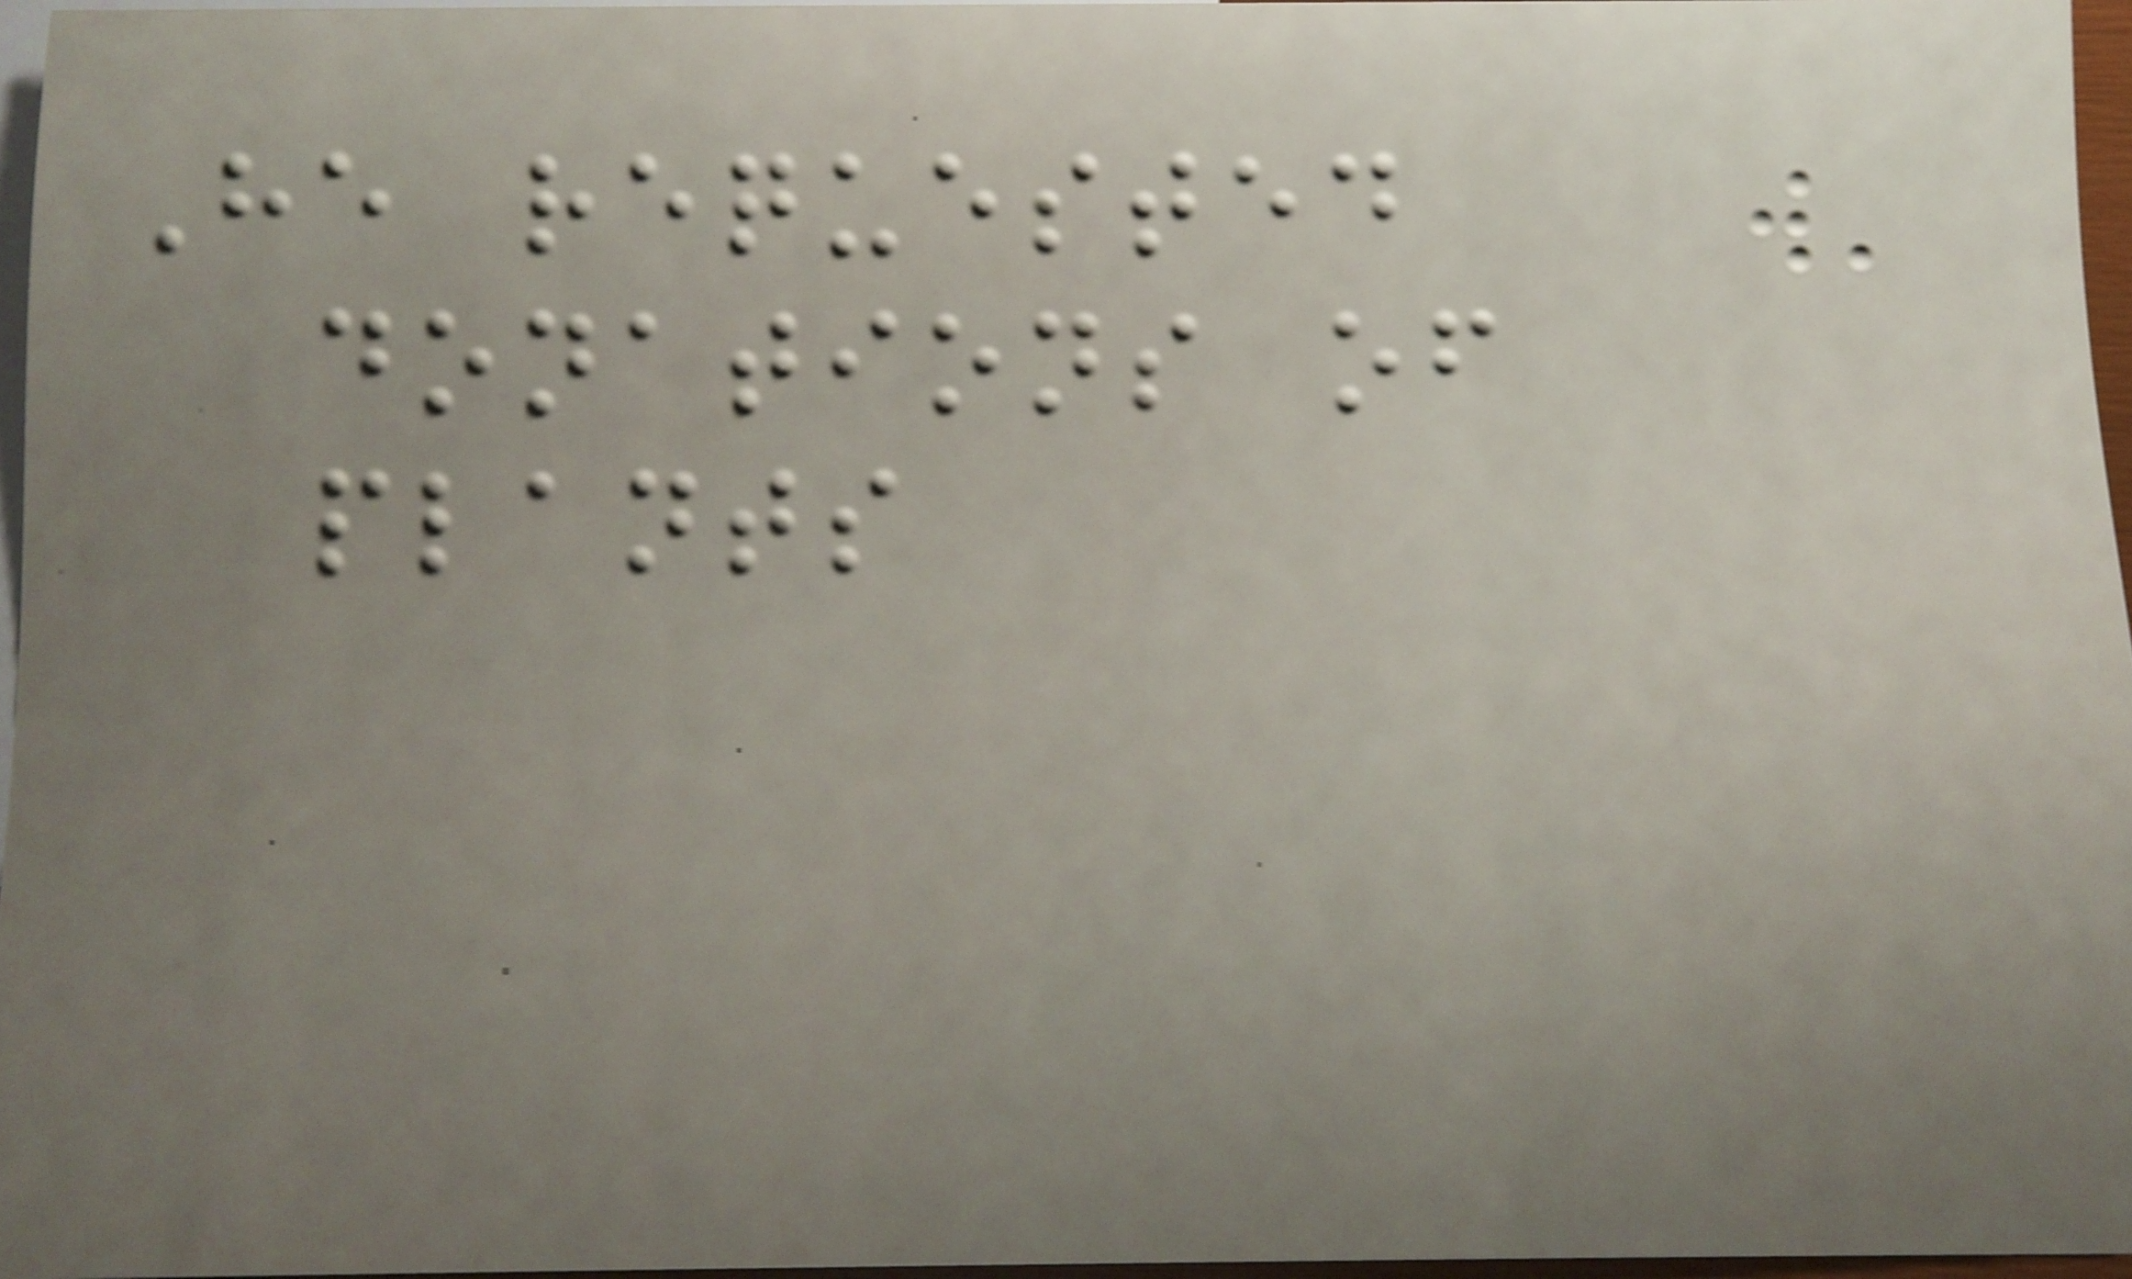He requested
donations of
plants
